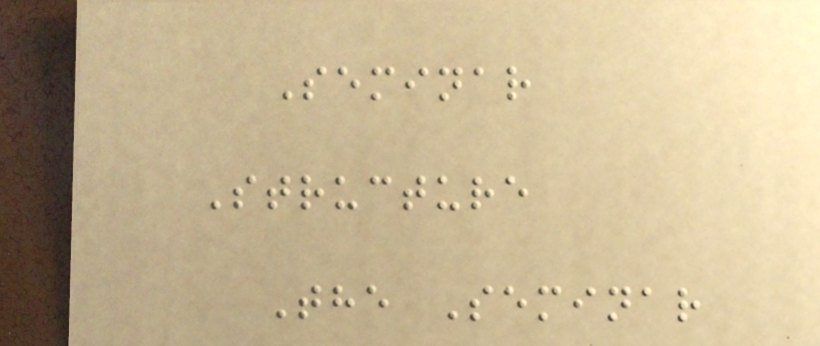Seminar
Structure
The Seminar
